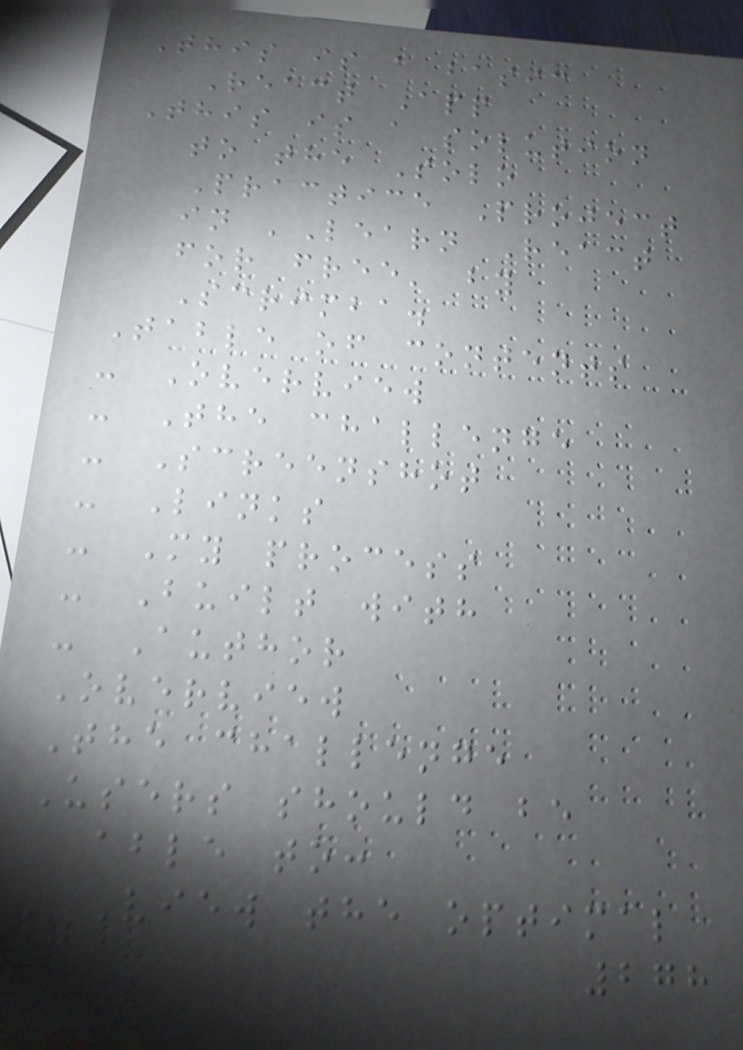This is a basic
React App
This is a solution
to the Solo
Practice Project
in 'Learn React
for free' by
Scrimba.
Table of contents
- Overview
- The challenge
- Screenshot
- Links
- My process
- Built with
- Author
Overview
The challenge
Users should be
able to:
- View the optimal
278
